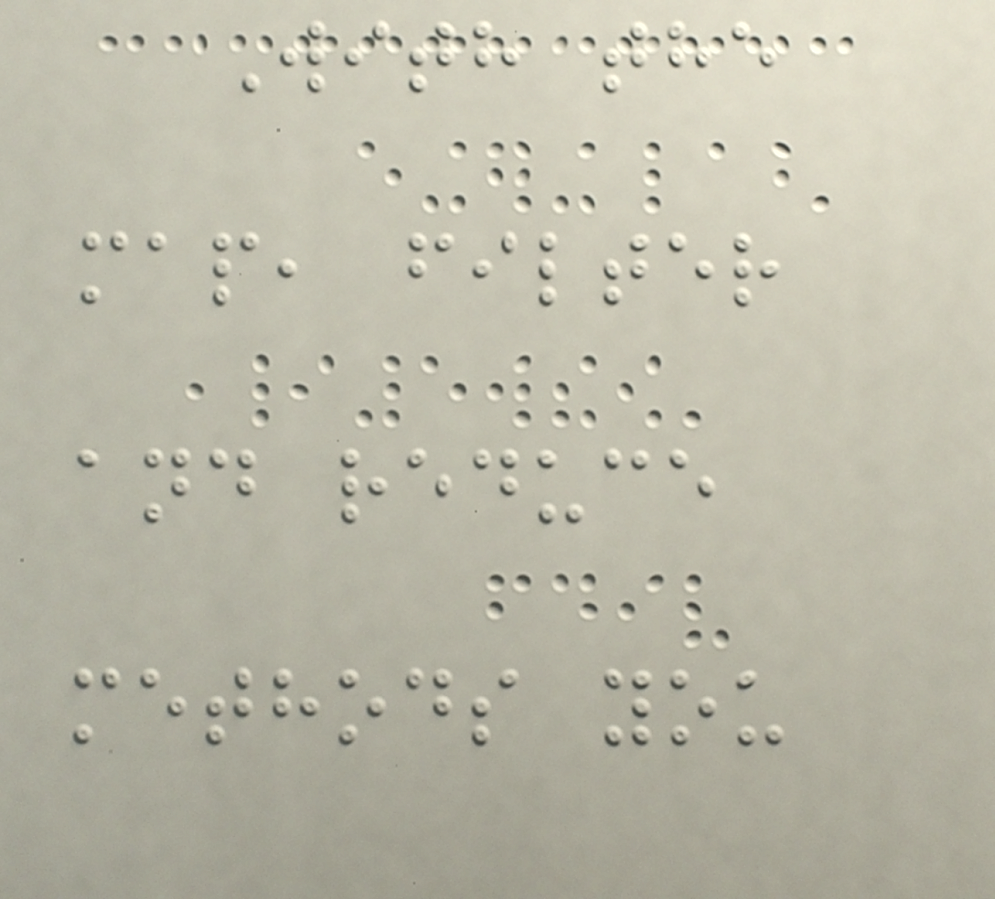With the
map, filter
and reduce
methods you
